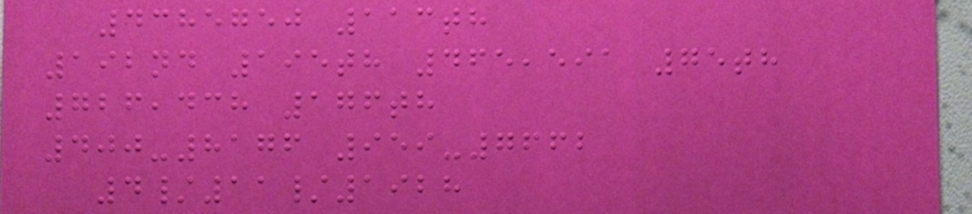4385750 113th
192nd 195th 465,591 75th
726,438 176th
400-8176 959-7662
4/11/1928
